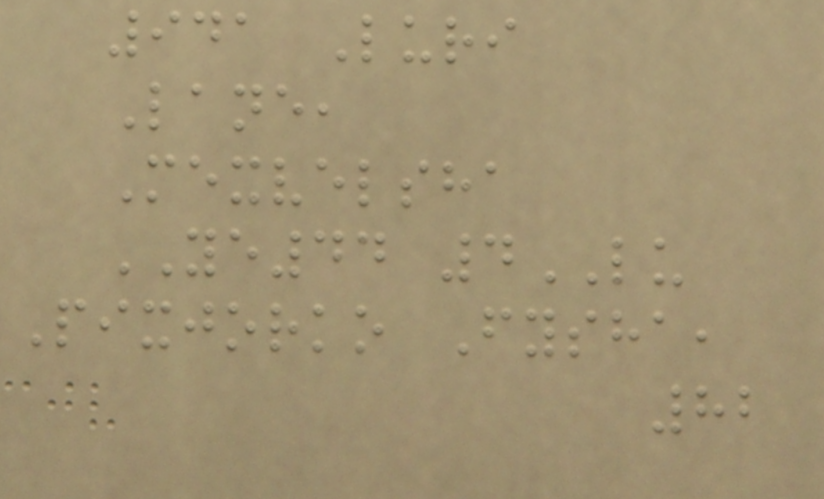941 Luri
Lane,
Mexvelsha
YE44 4LU
Pixjorko Fysha,
82
